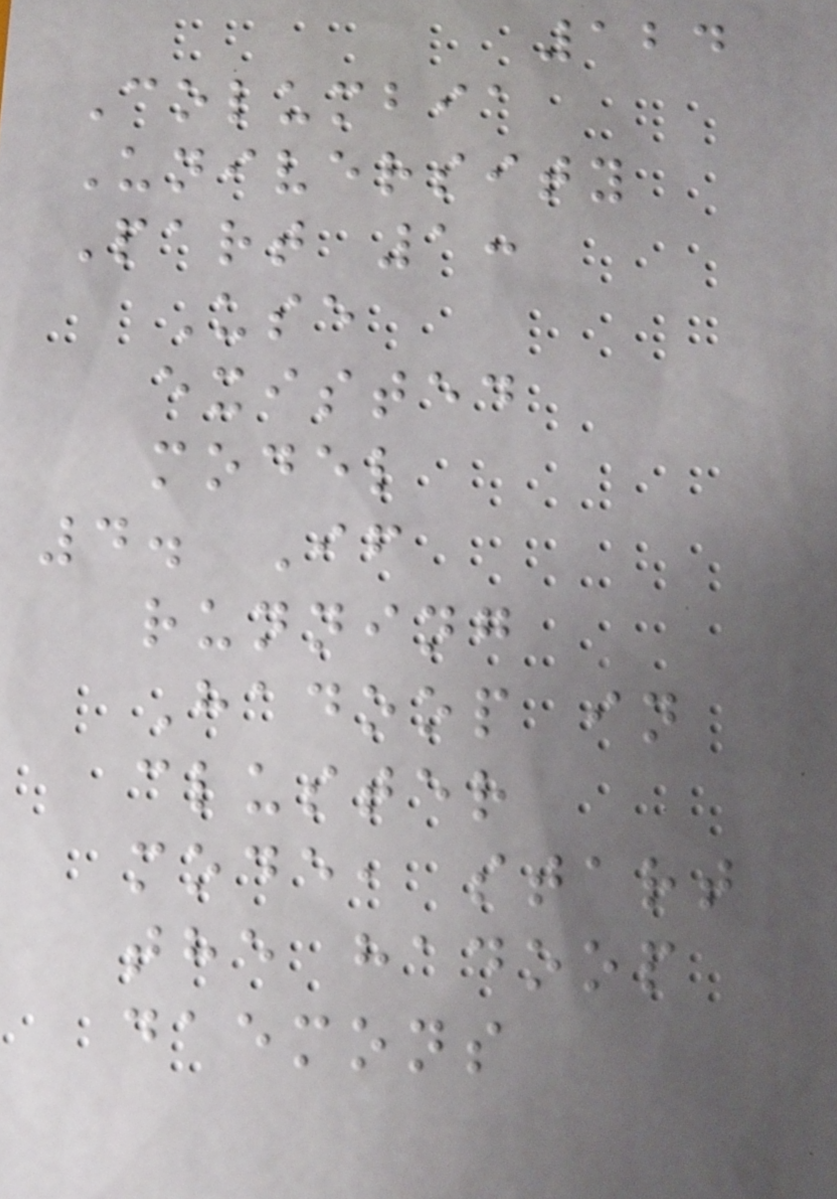124
Columbia
University
Part 1:
Use
existed
model
4. If
running
Hadoop in
cluster
mode, start
the hadoop
daemons
